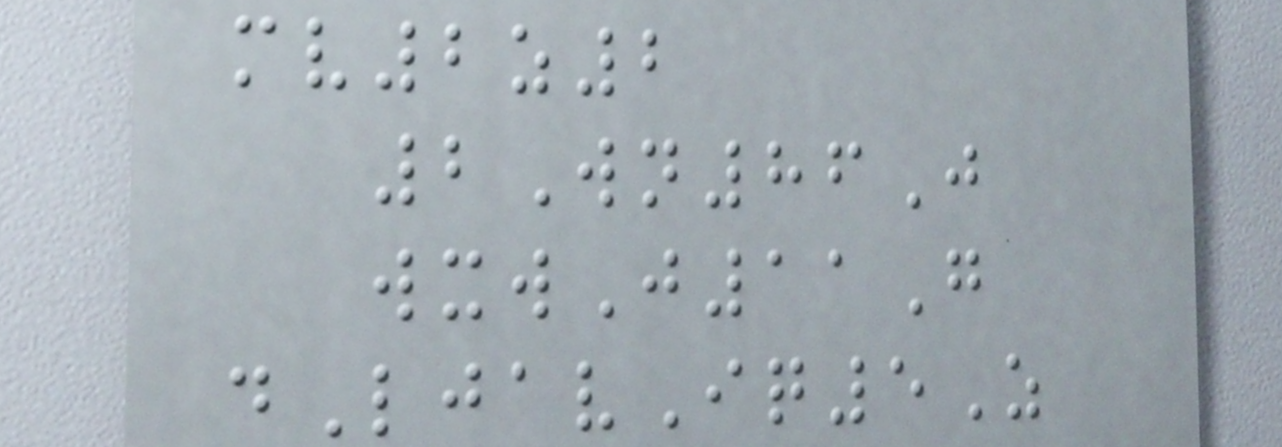mv2z2
2Wn86J
wxwJ11G
dLjavIq5Z
